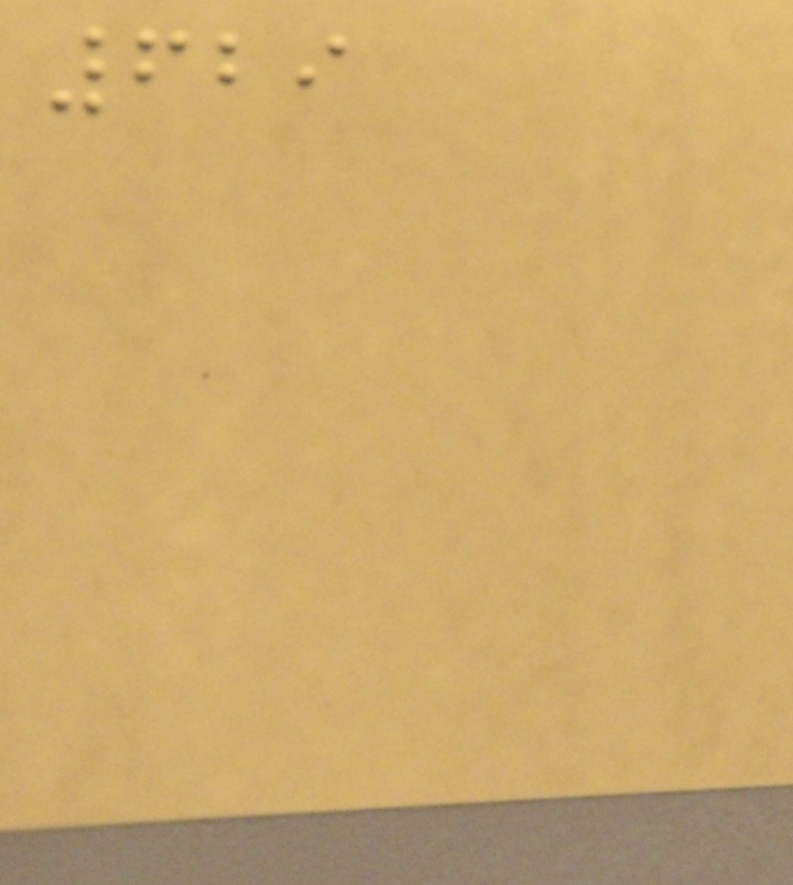629
